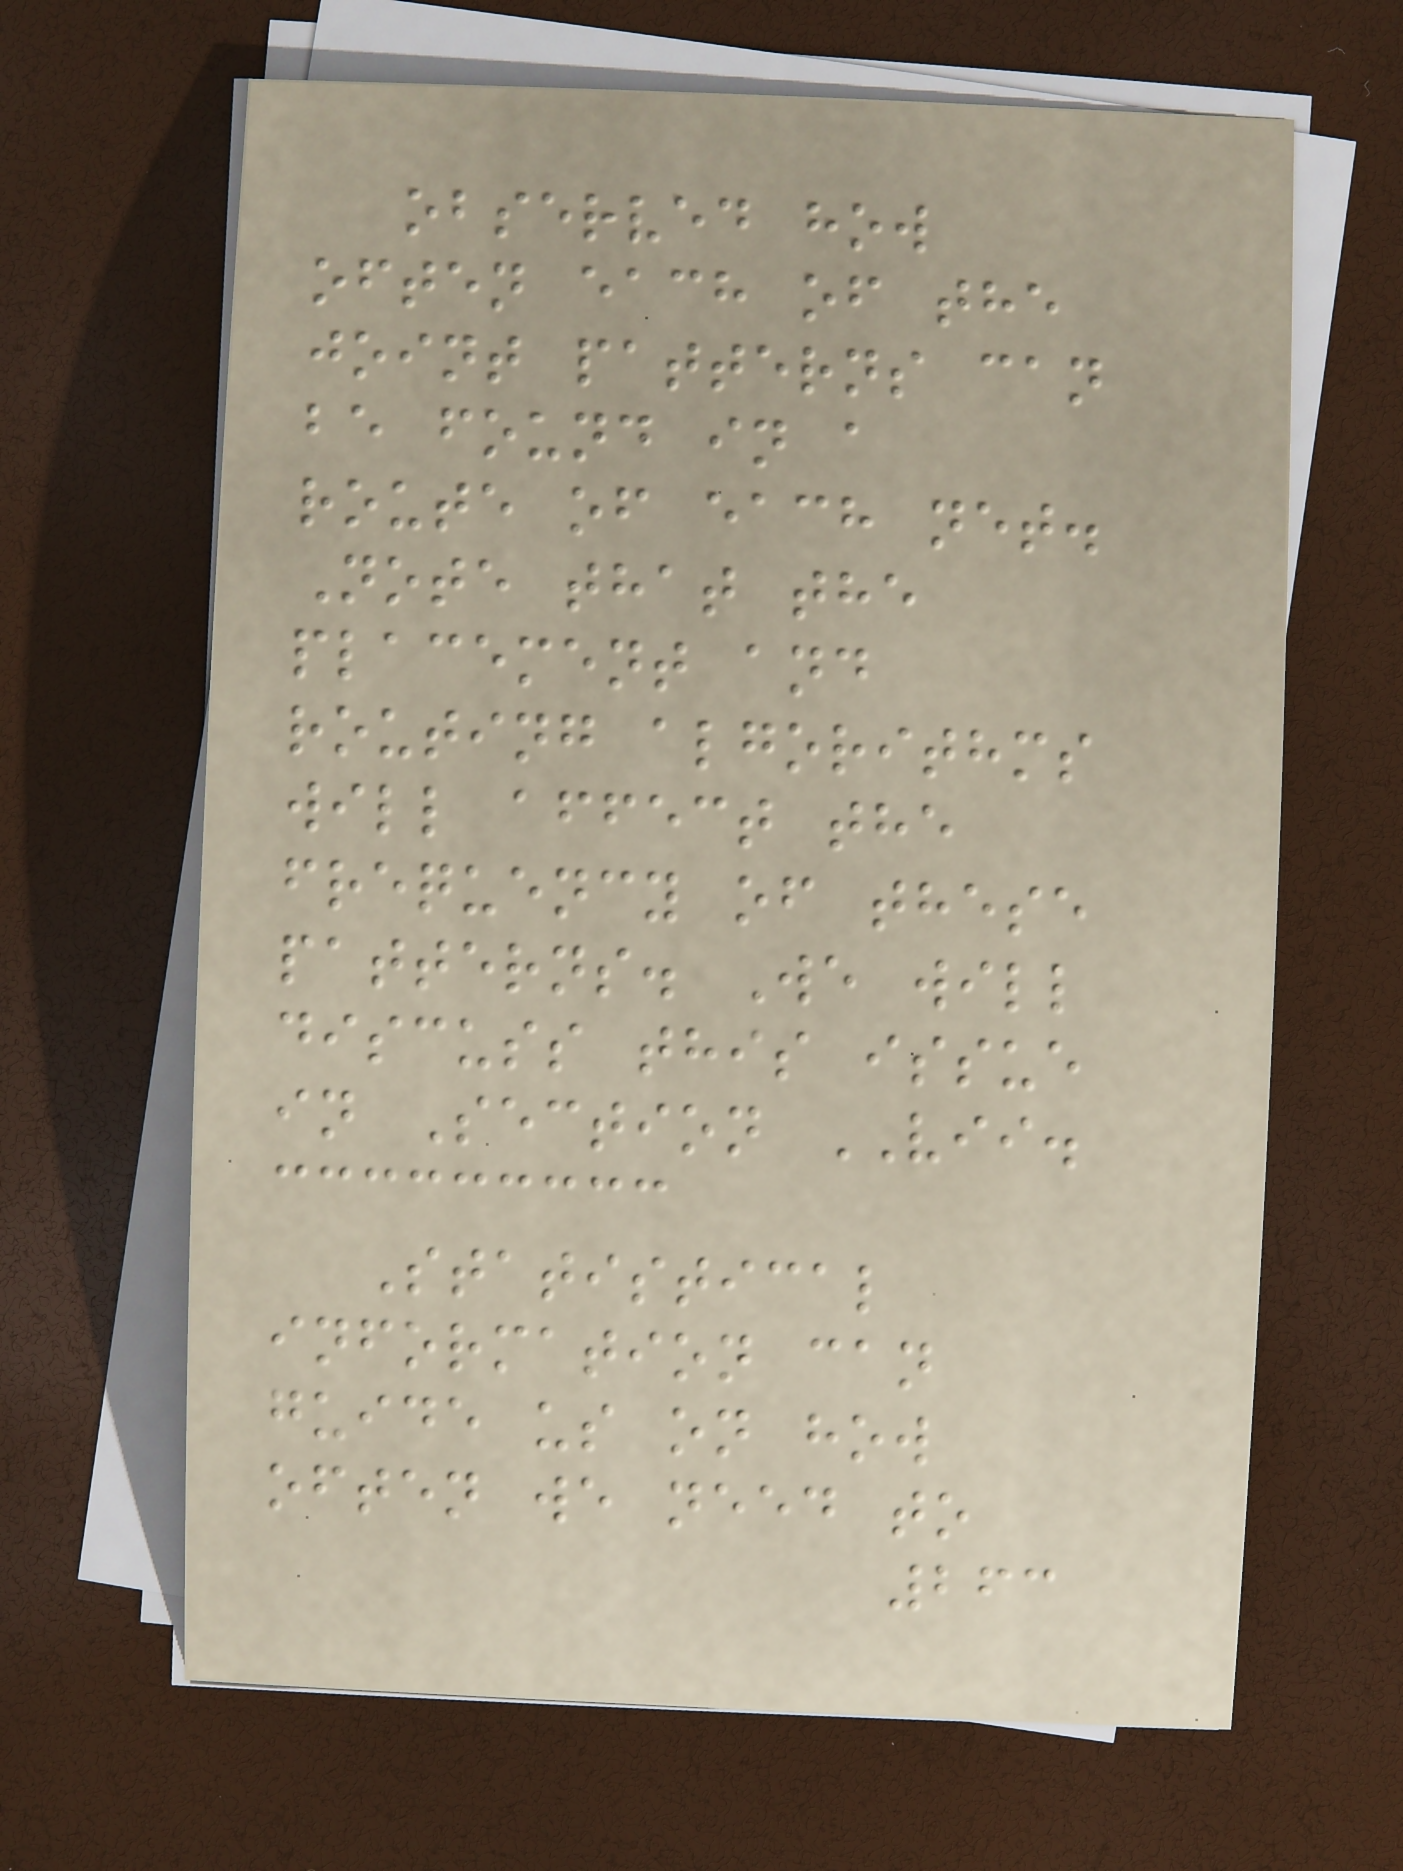observed how
often each of the
joint patterns can
be found in a
route of each net.
Note that the
placement and
routing algorithms
will affect the
frequency of these
patterns. We will
discuss this issue
in Section VII.
Statistical
information can
guide us on how
often we need to
263
